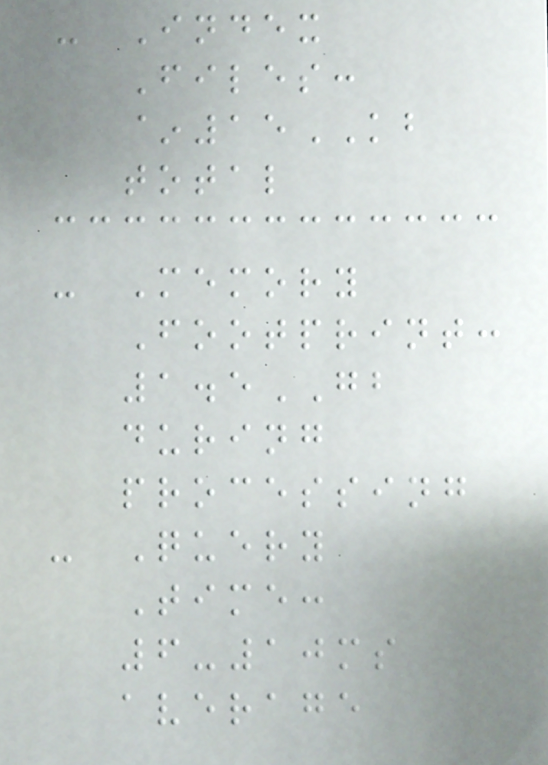- Index
Files:
~15KB
total
- Memory
Footprint:
1.5GB
during
processing
- Query
Time:
6-10ms
average
